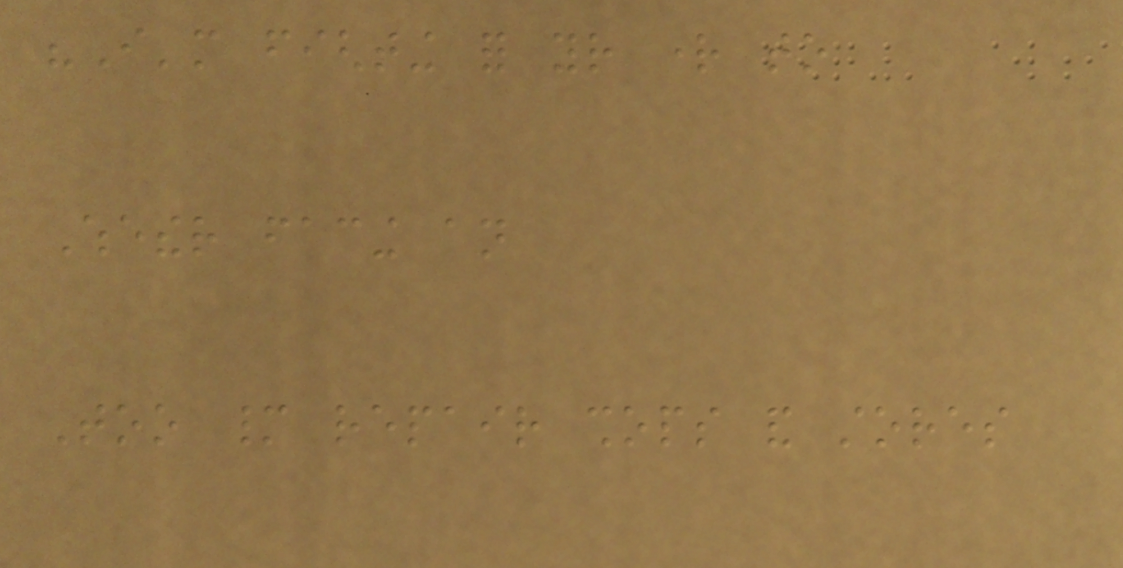"I'm fighting for your right to
Whether facing an
Too many repair shops and stores
